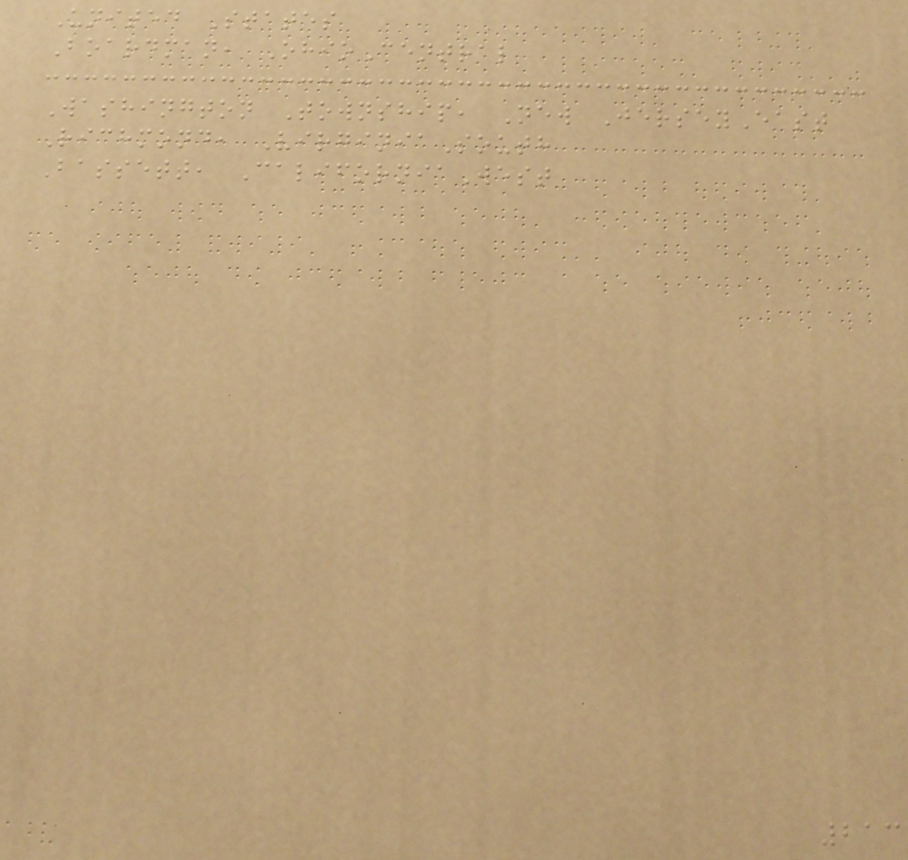United States
Boardman, OhioCentral
Washington Township, New JerseyEast
Richmond, VirginiaSouth
Bassett, CaliforniaWest
213
